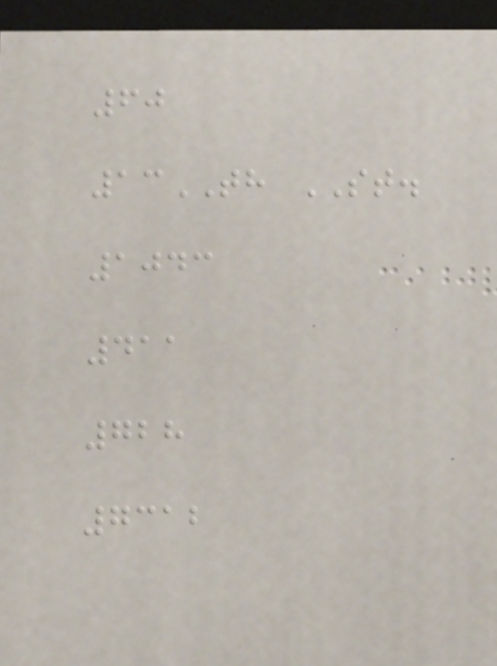60
13TH ST.
1043
411
728
7312
